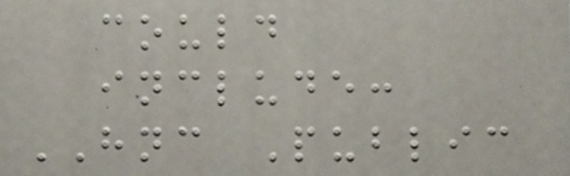could
include:
HNC Public
